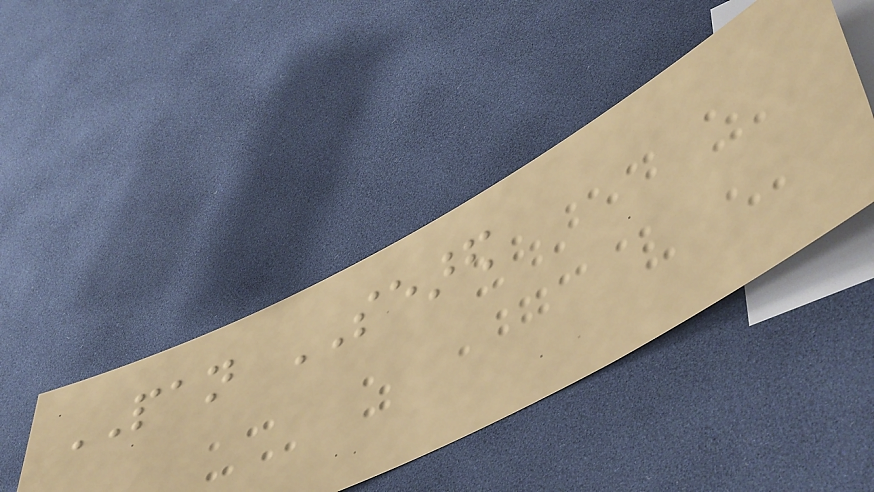PAN SEARED
